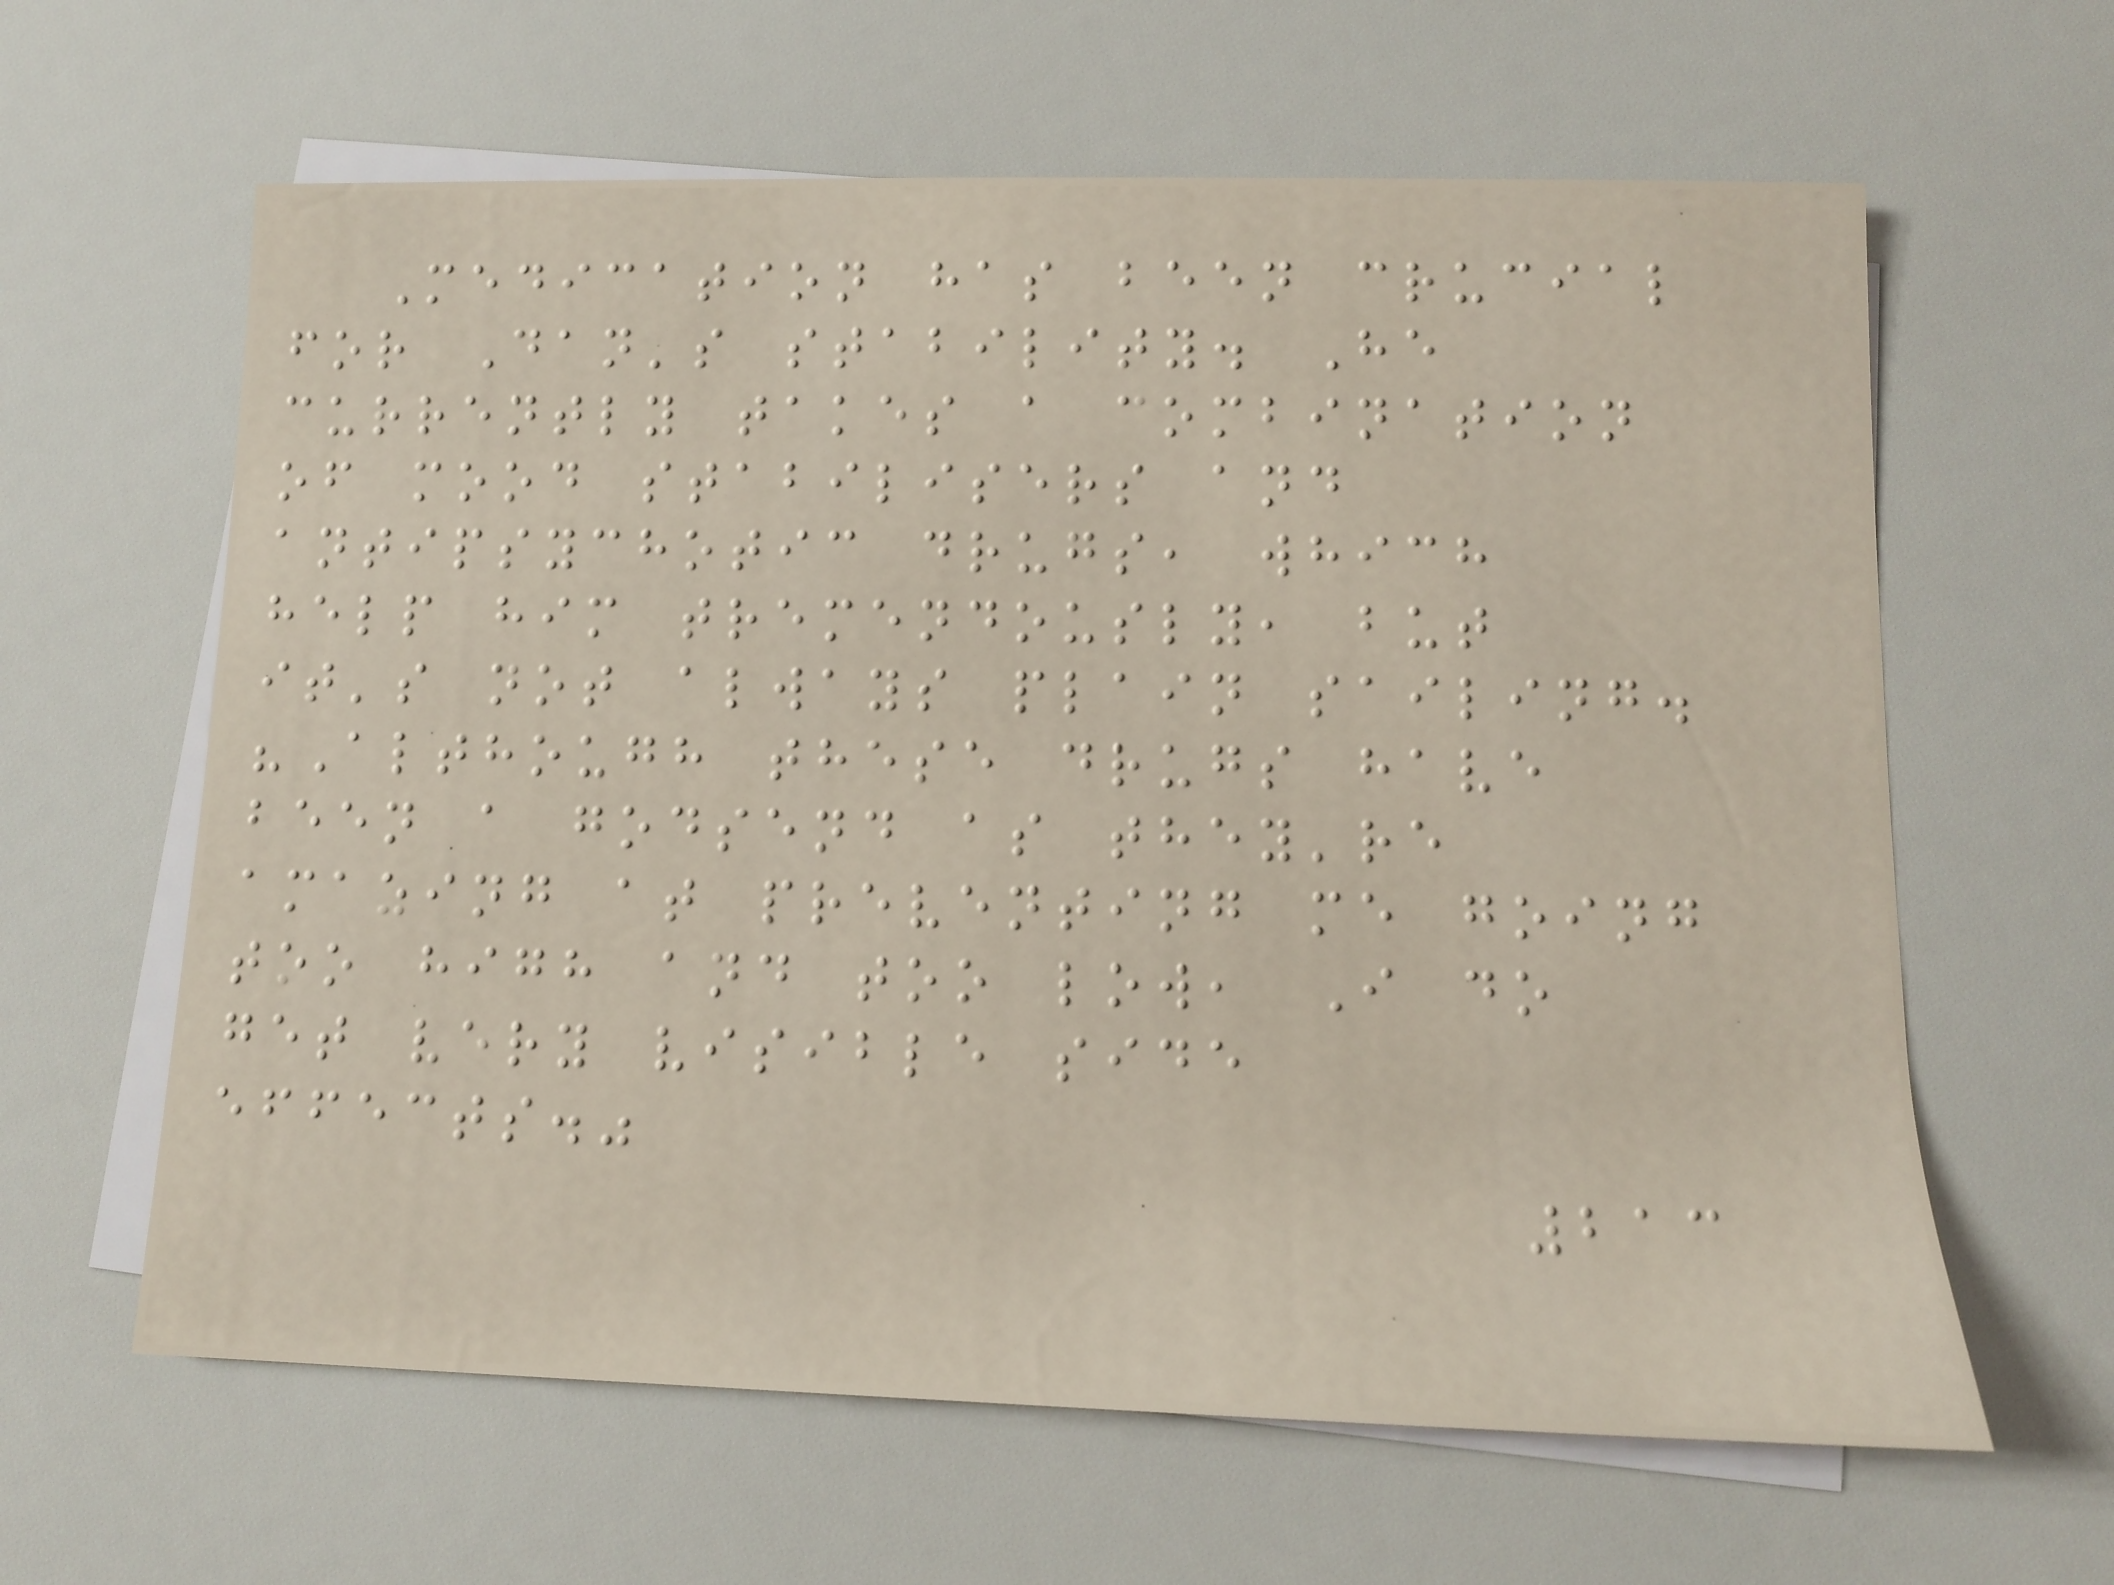Medication has been crucial
for Dan's stability. He
currently takes a combination
of mood stabilisers and
antipsychotic drugs, which
help him tremendously, but
it's not always plain sailing.
"Although these drugs have
been a godsend as they're
amazing at preventing me going
too high and too low, I do
get very visible side
effects."
213
